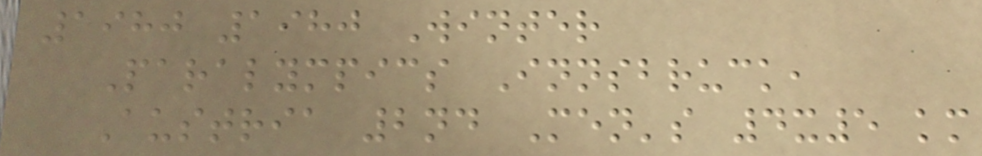1980 1980 Winter
Paralympics Innsbruck,
Austria 2nd Men's 4x5 km
